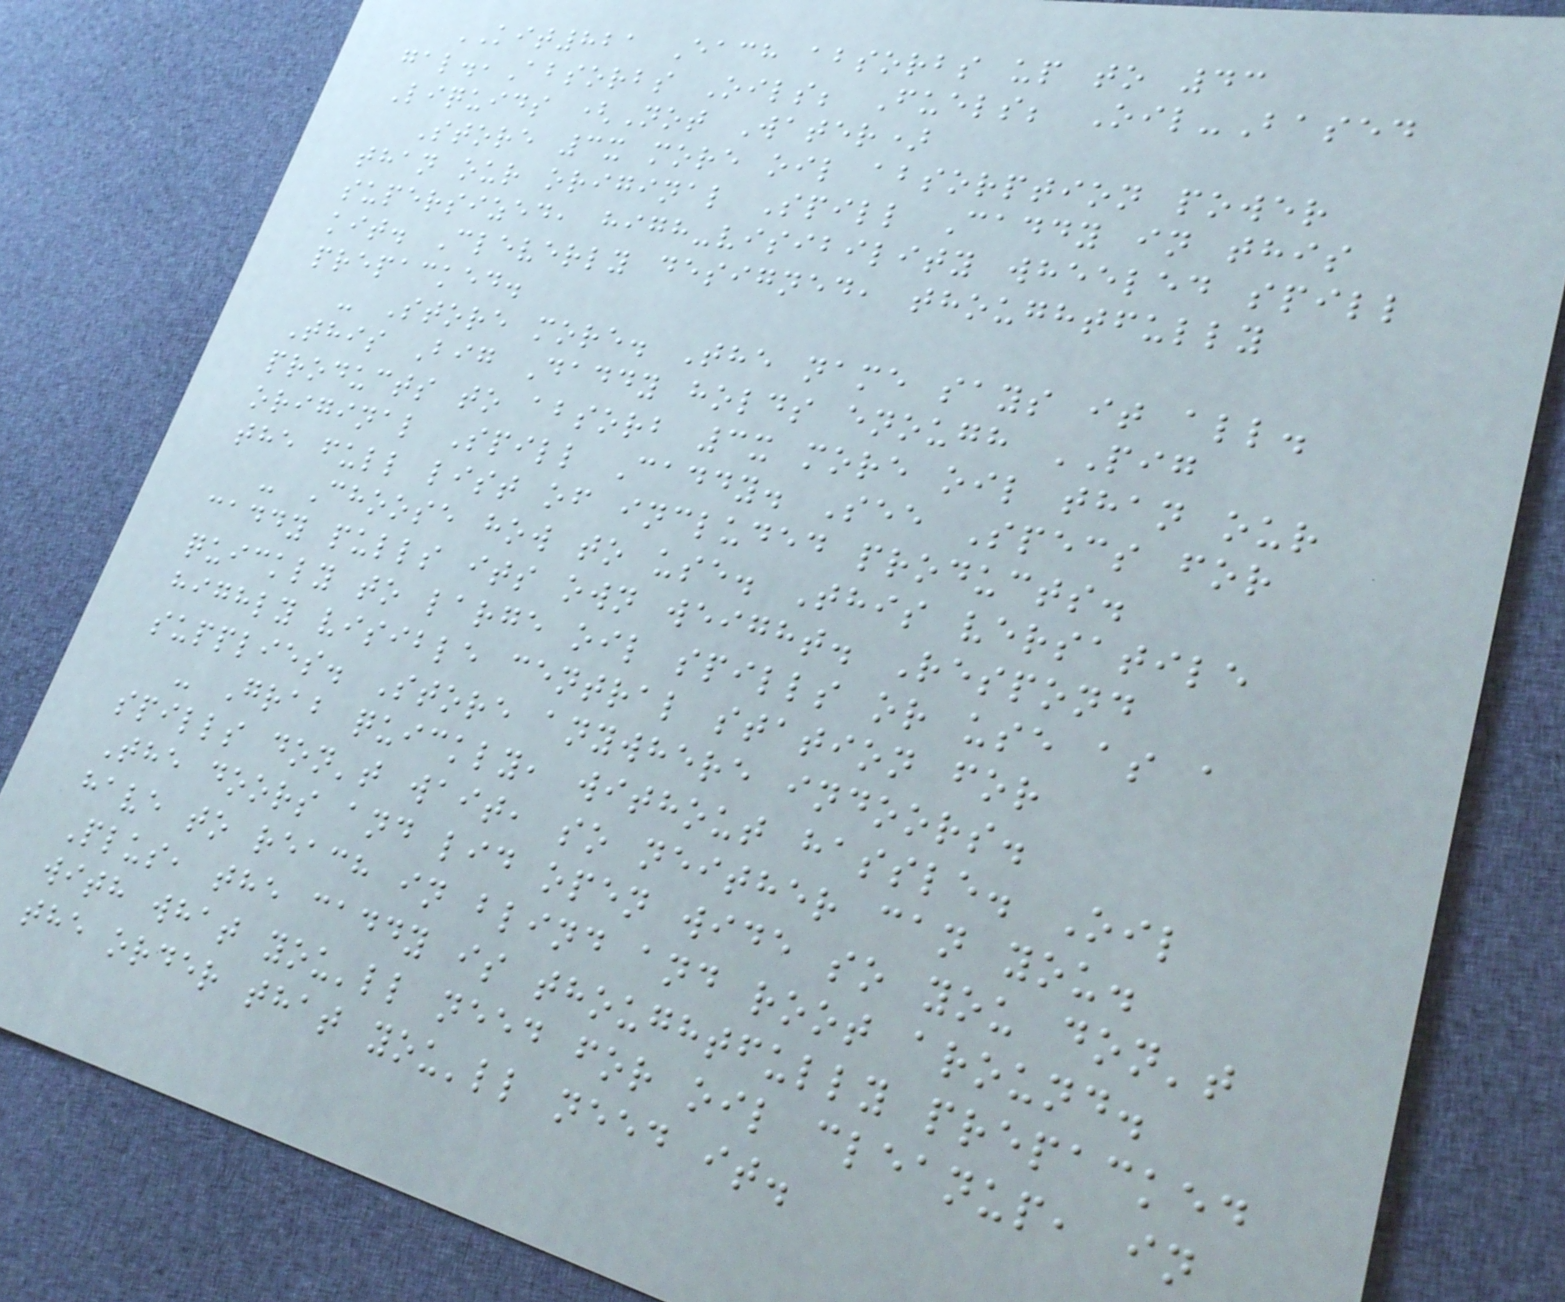KIT821 Each absorbs up to 43
gal.,Absorbs Oils; Fuels; Oil-Based
Liquids (Not Water)
Store 3x more oil absorption power
than our original Spill Caddy in this
supersized, high-visibility wheeled spill
kit. Cleverly designed, thoughtfully
prepacked.
- Store more. The name says it all.
This Big Daddy holds enough PIG
products to absorb 3x more oil than our
original Spill Caddy. See Specs for
the full list of included products.
- Choose how to use. This versatile
caddy pulls its own weight. Respond
quickly to large oil spills or use as a
highly visible central station for
supplies. Store anywhere indoors.
- Grab quickly, without hassle. Oil
spills don't wait, so neither can you.
The doors and lid open wide so you don't
have to reach in blind and root around.
Plus, the caddy is thoughtfully prepacked
with what you'll need for oil cleanup, in
the order that you'll need it.
